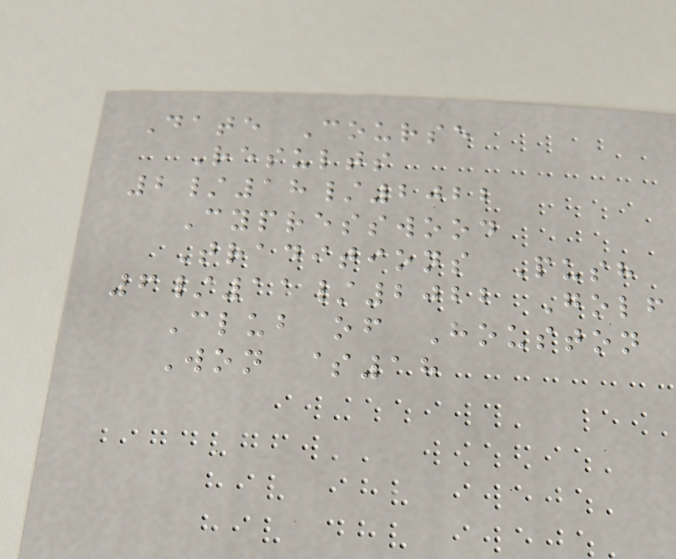Date Course
Results
2/18/2022
Cypresswood
Traditions Push
6/11/2022 Golf
Club of Houston
Won $18
